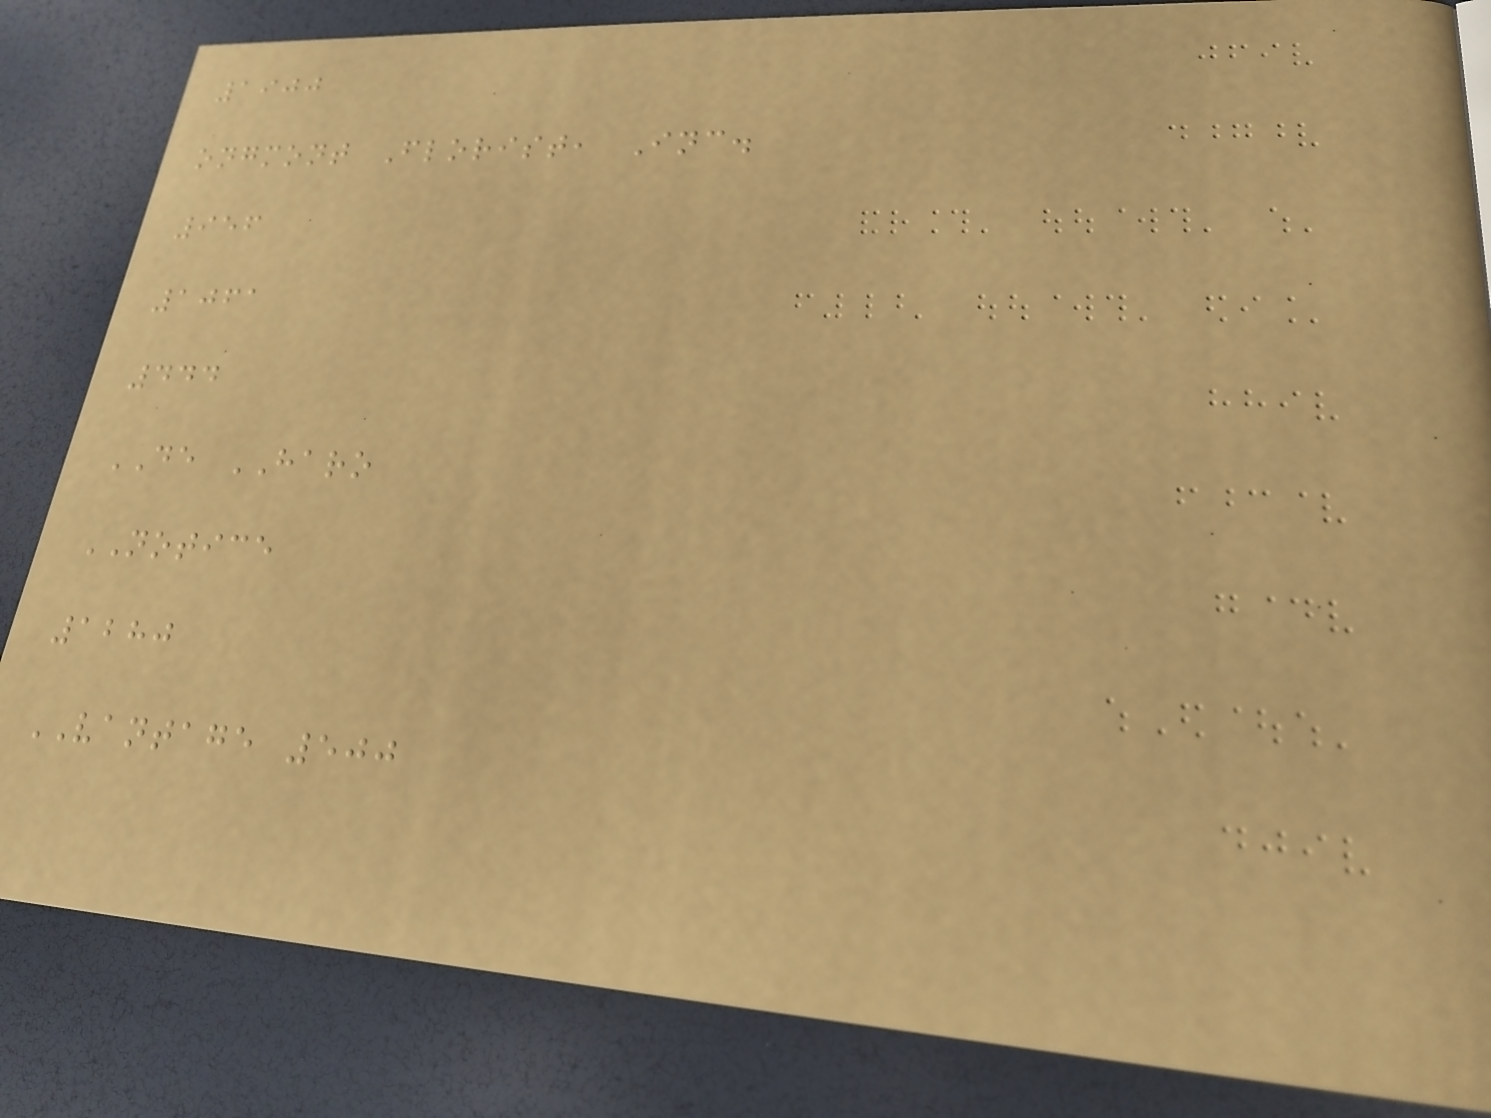1900
ongmont Florist, Inc.
956
1061
444
DE HARO
NOTICE
1280
VANTAGE 500
